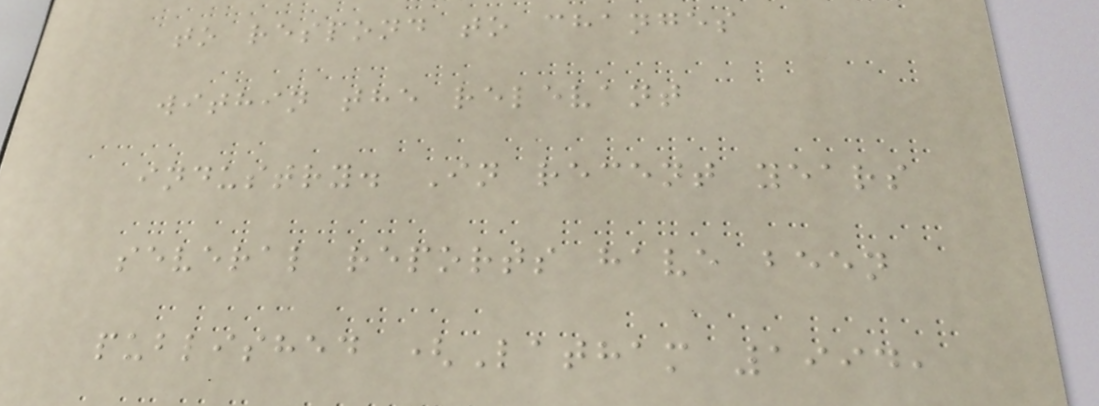to respond to changes
within the relevant
industry. In recent years
several reports have been
published (Latham 1994,
